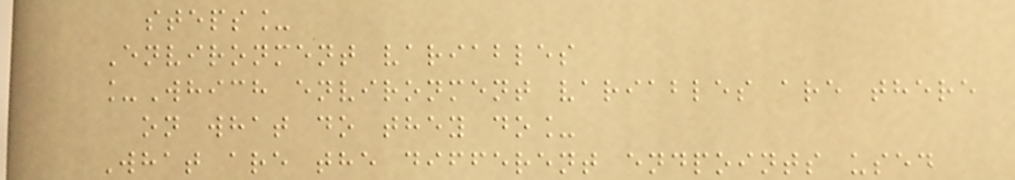steps_
Environment variables
_Which environment variables are there
on what do they do_
What are the different endpoints used
